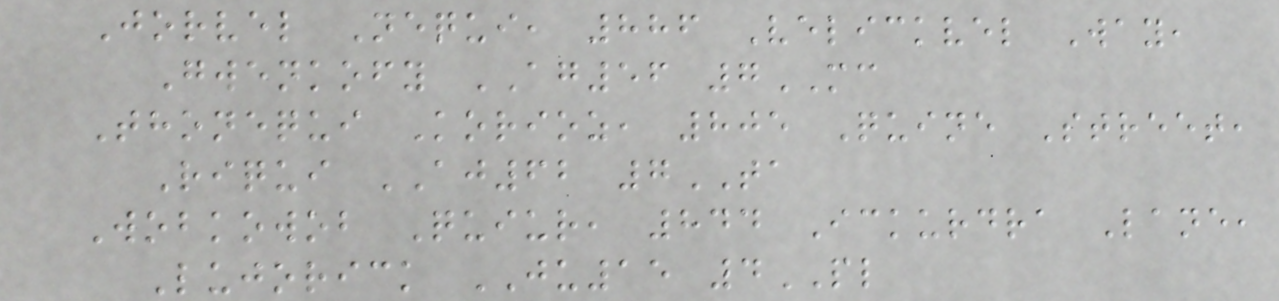Jorvel Nequi, 886 Velickvel Way,
Gwenkofy AG56 7MC
Thonequi Korioz, 805 Quine Street,
Riqui AJ62 7TA
Wobkowob Quiur, 844 Ickurdra Lane,
Lujorick JU15 4PL
